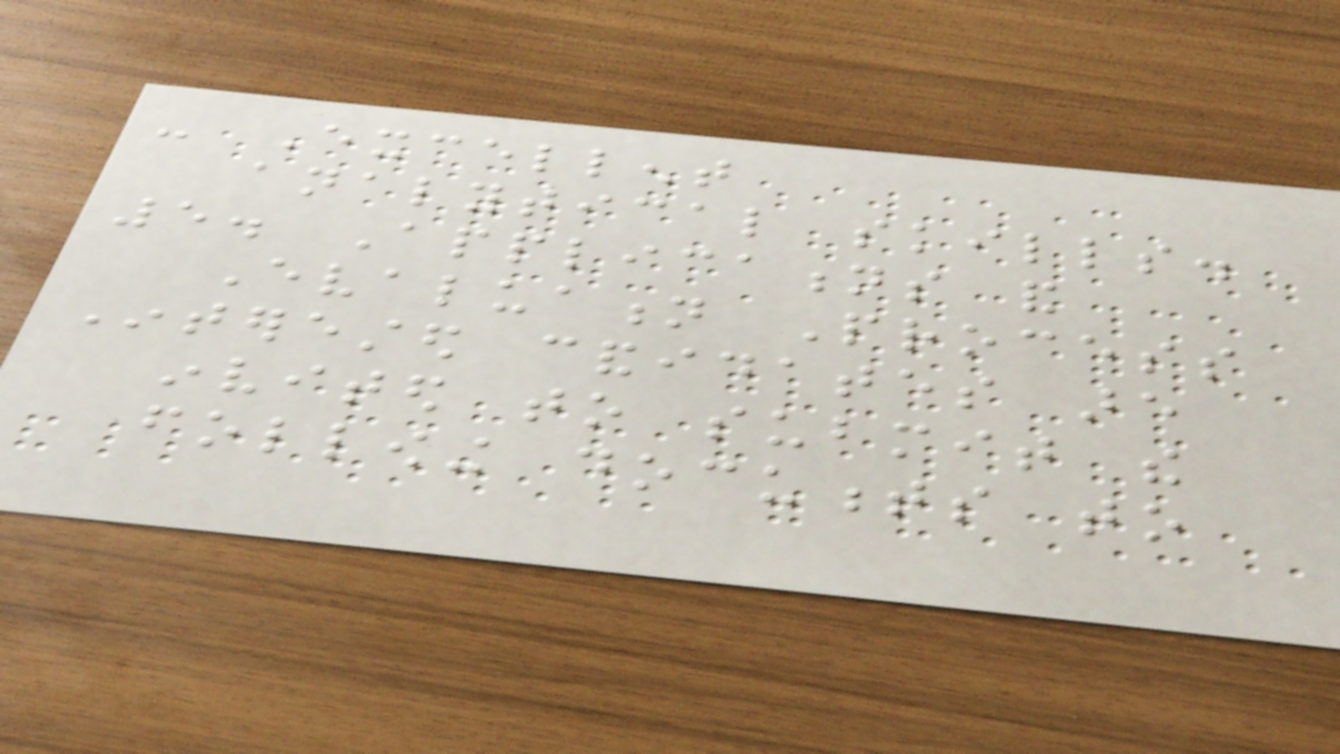- Excellent
analytical skills.
5. Applications and
Evaluation Process
Interested candidates are
invited to submit the
following documents to
